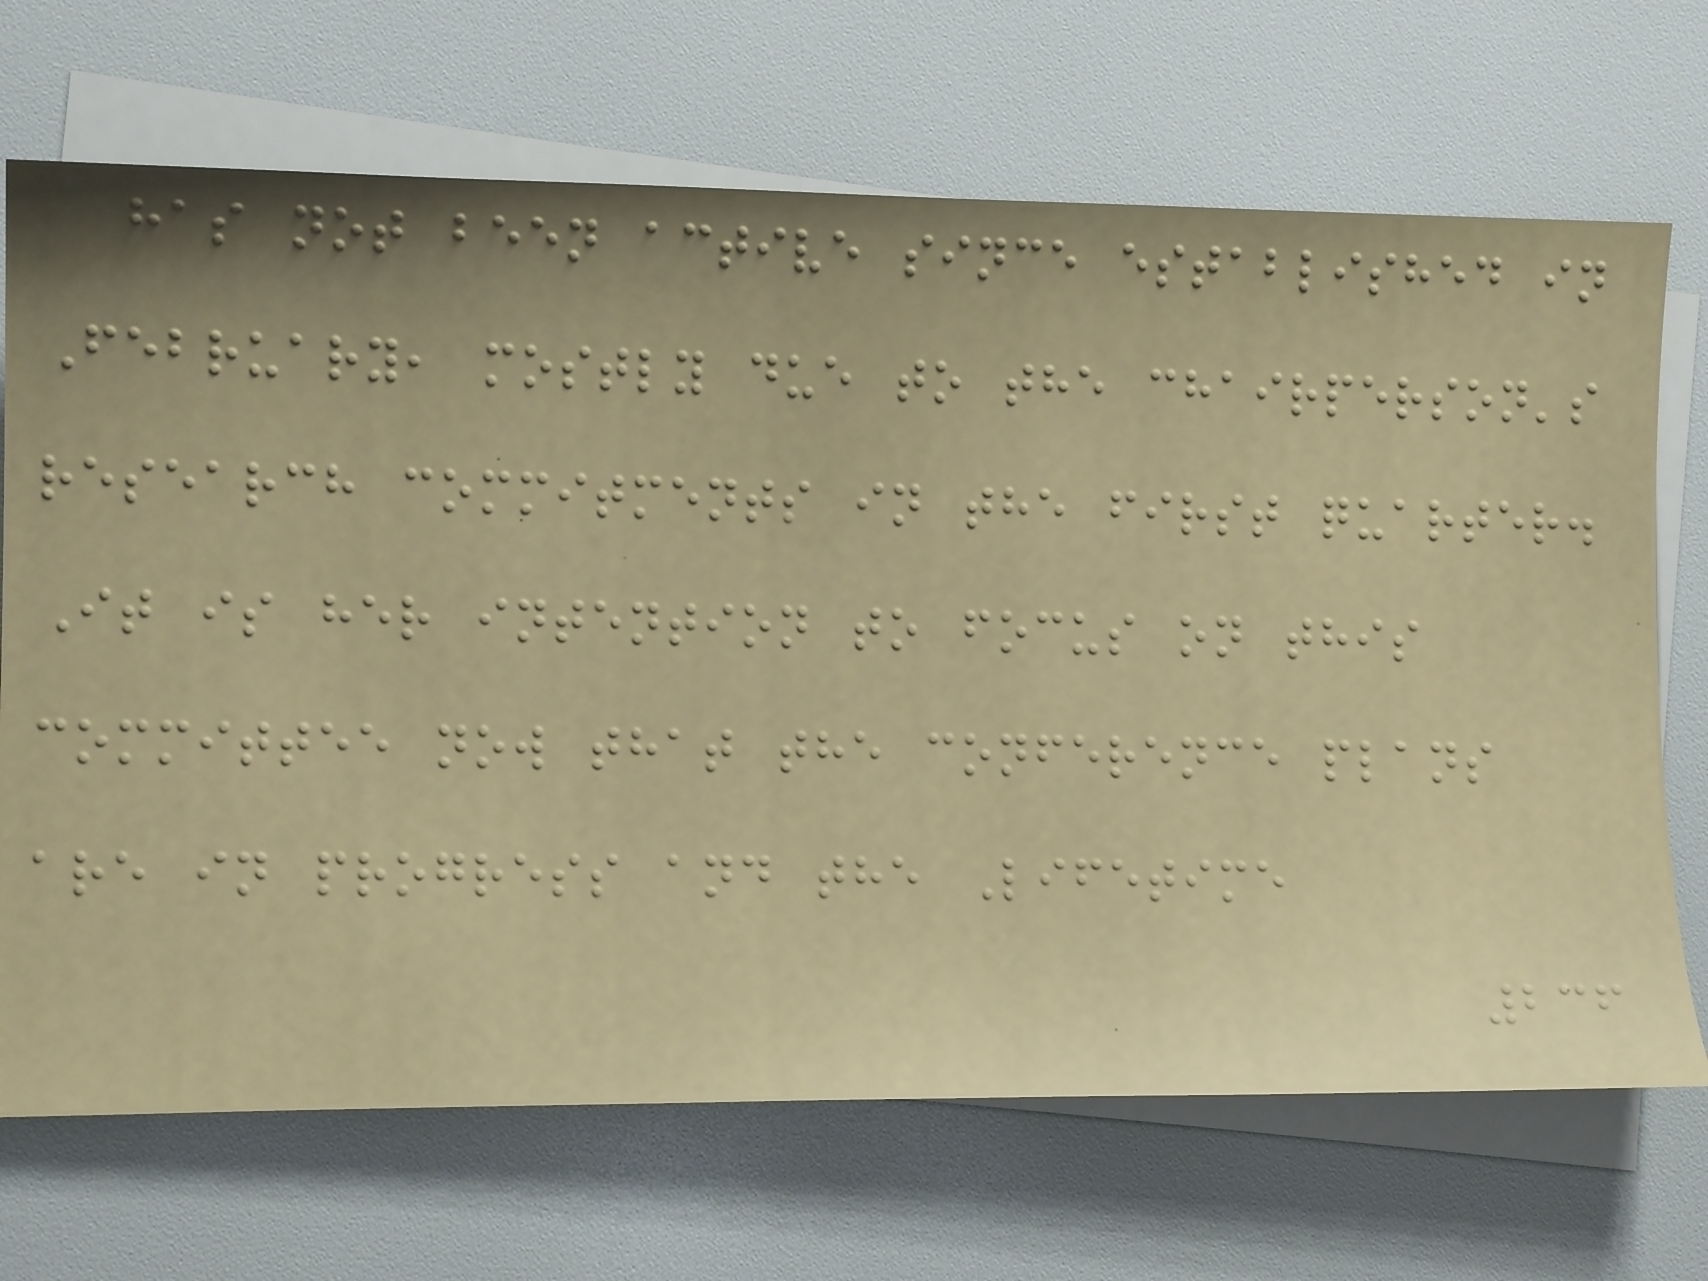has not been active since established in
February, mostly due to the chairperson's
research commitments in the first quarter.
It is her intention to focus on this
committee now that the conference plans
are in progress and the Lifetime
236
